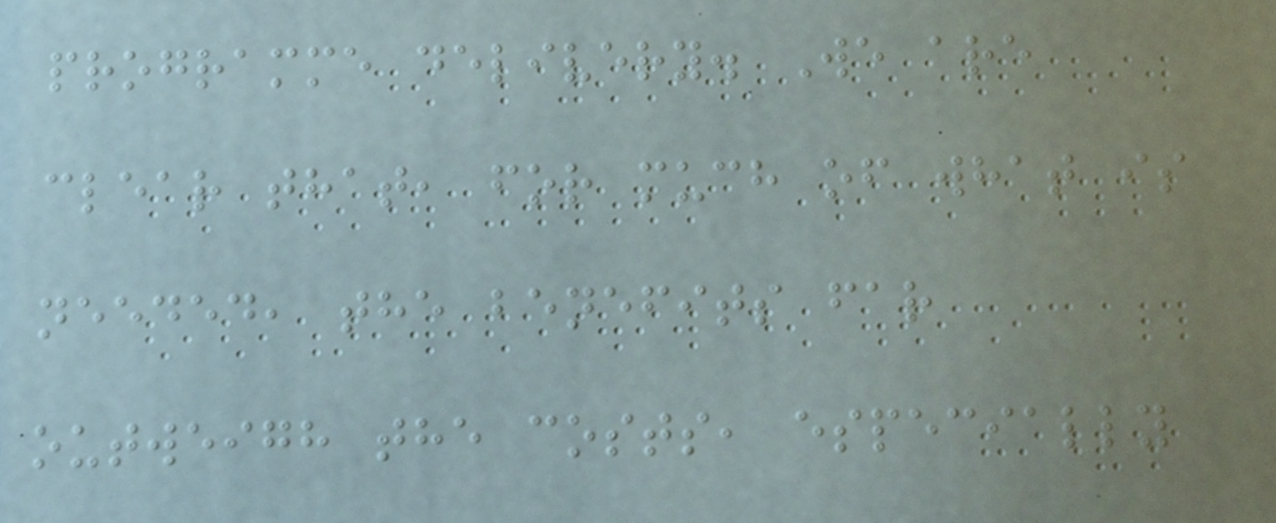programme delivery. We are
clear that, for much of what is
needed, the benefits far
outweigh the costs, especially
